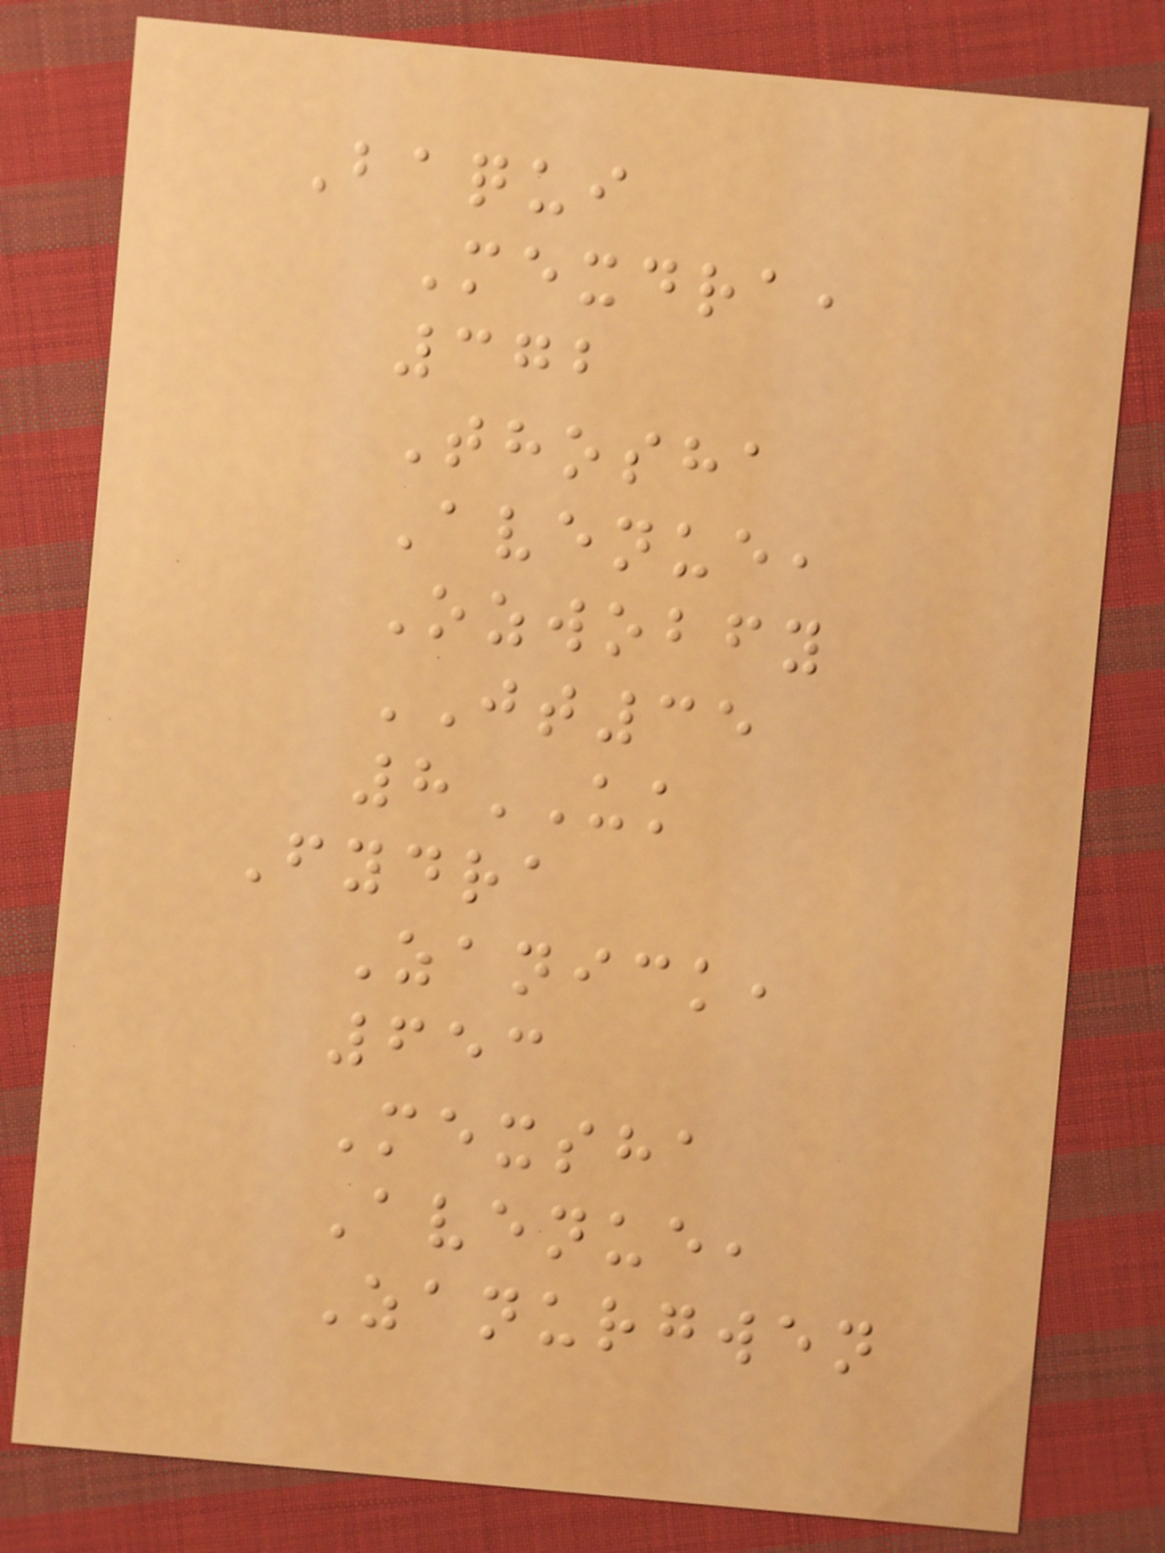Baqui
Mexdra,
372
Thosha
Avenue,
Ozwobfy
JT35
8UK
Fydra
Zanick,
653
Mexsha
Avenue,
Zanurgwen
